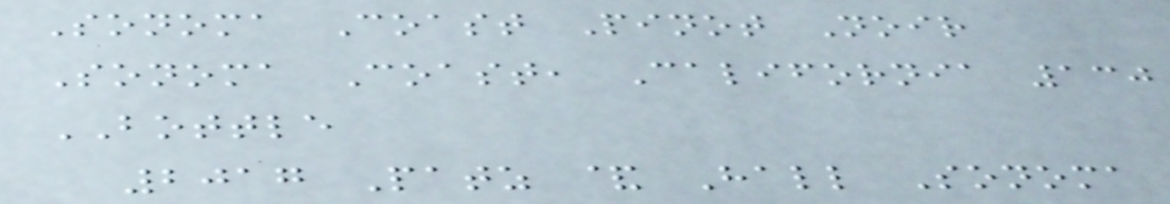Sonoma Coast Pinot Noir
Sonoma Coast, California 130
BOTTLE
2017 Patz & Hall Sonoma
